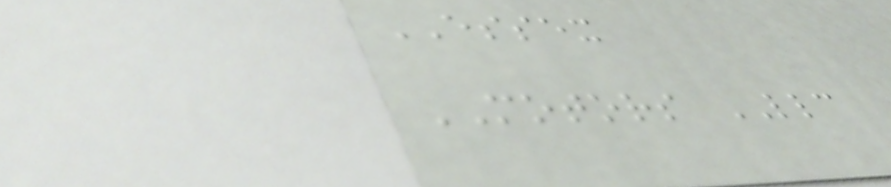ESSEX
MOTORS LLC
